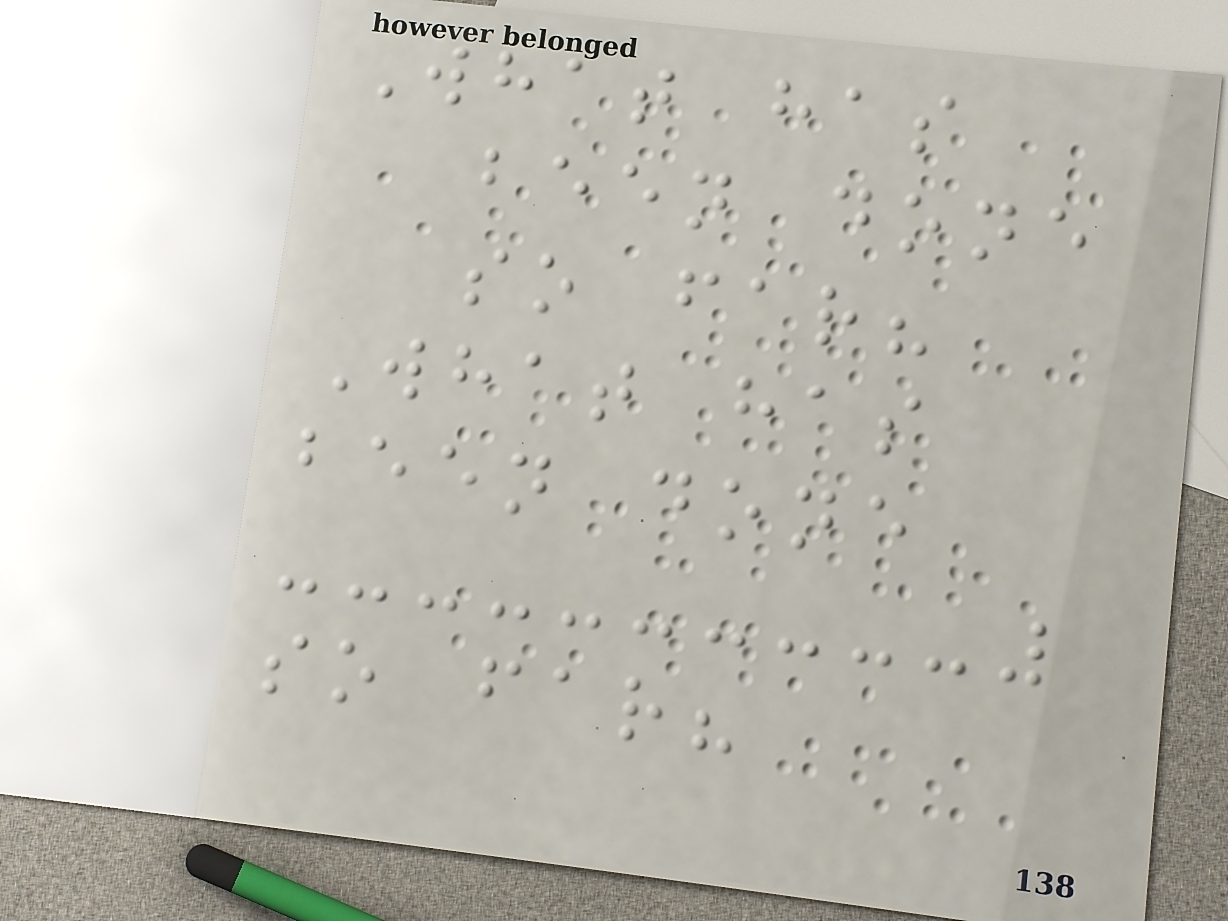What has
been done
so far?
What has
been done
so far?
